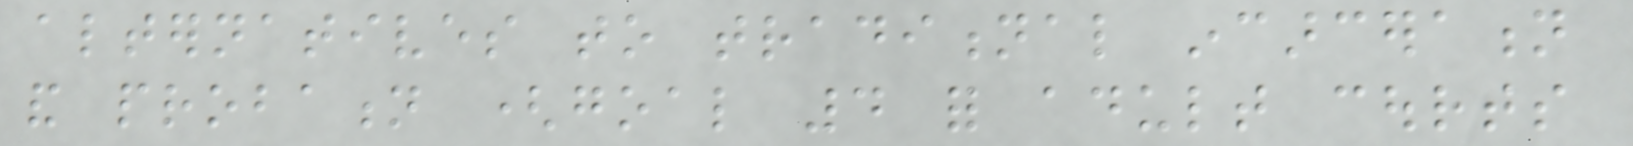alternatives to traditional incarceration
and probation (goal 4 for adult courts
